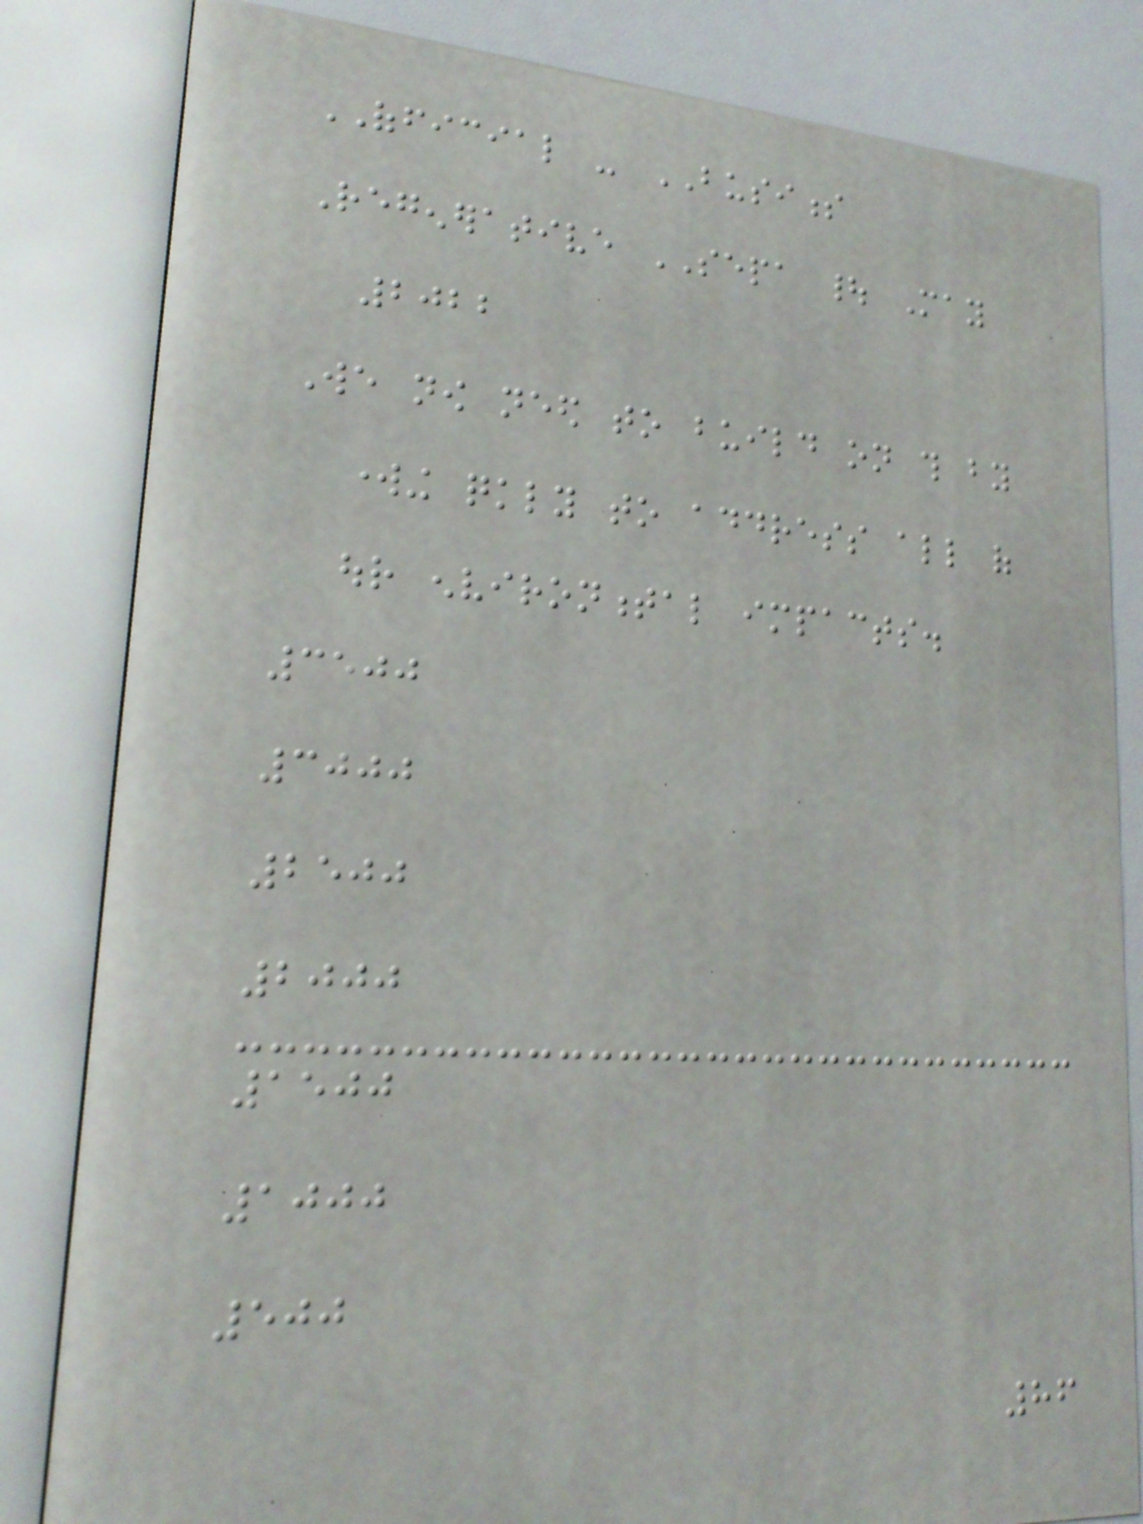OFFICIAL - BUSINESS
Regenerative SEPA | May
2022
We now need to build on this by
working quickly to address all of
our environmental impacts.
3500
3000
2500
2000
1500
1000
500
86
